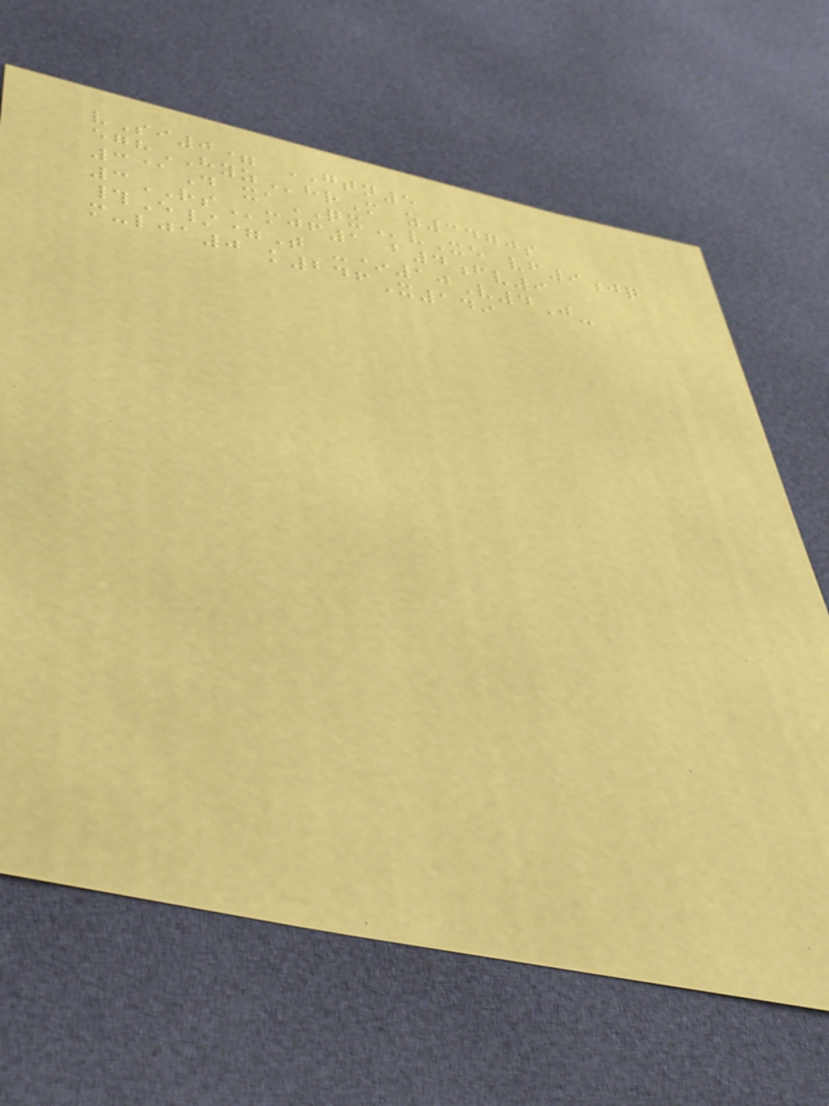vSi0= GTN5
eghHYZhrM z3470s
3@D xaQXvXe vf9jq
3RSmjf1 b4fv9
#E/=T -*10V4J-
m-lja0 k246X149
